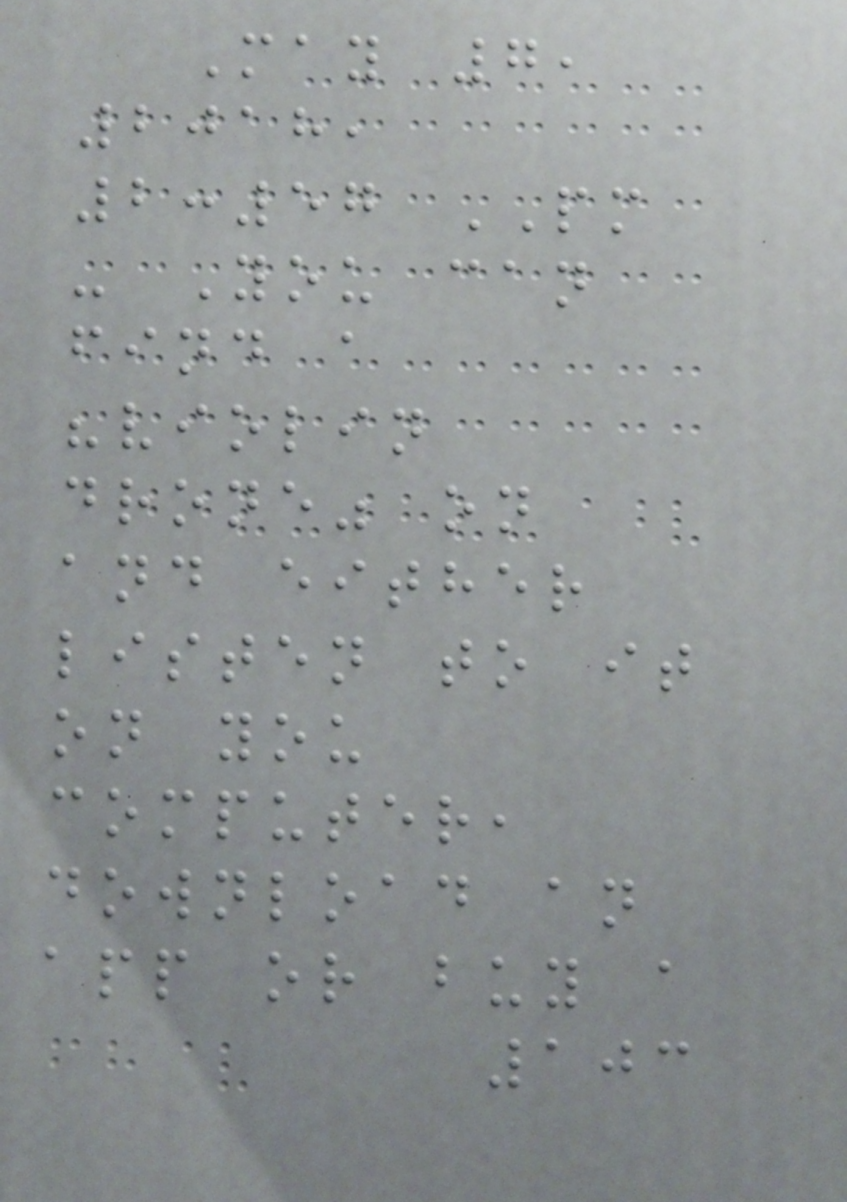May 7,
2018,
2:57 PM
- You can
find a
"violin
drone" on
and either
listen to it
on you
computer,
download an
app or buy a
103
